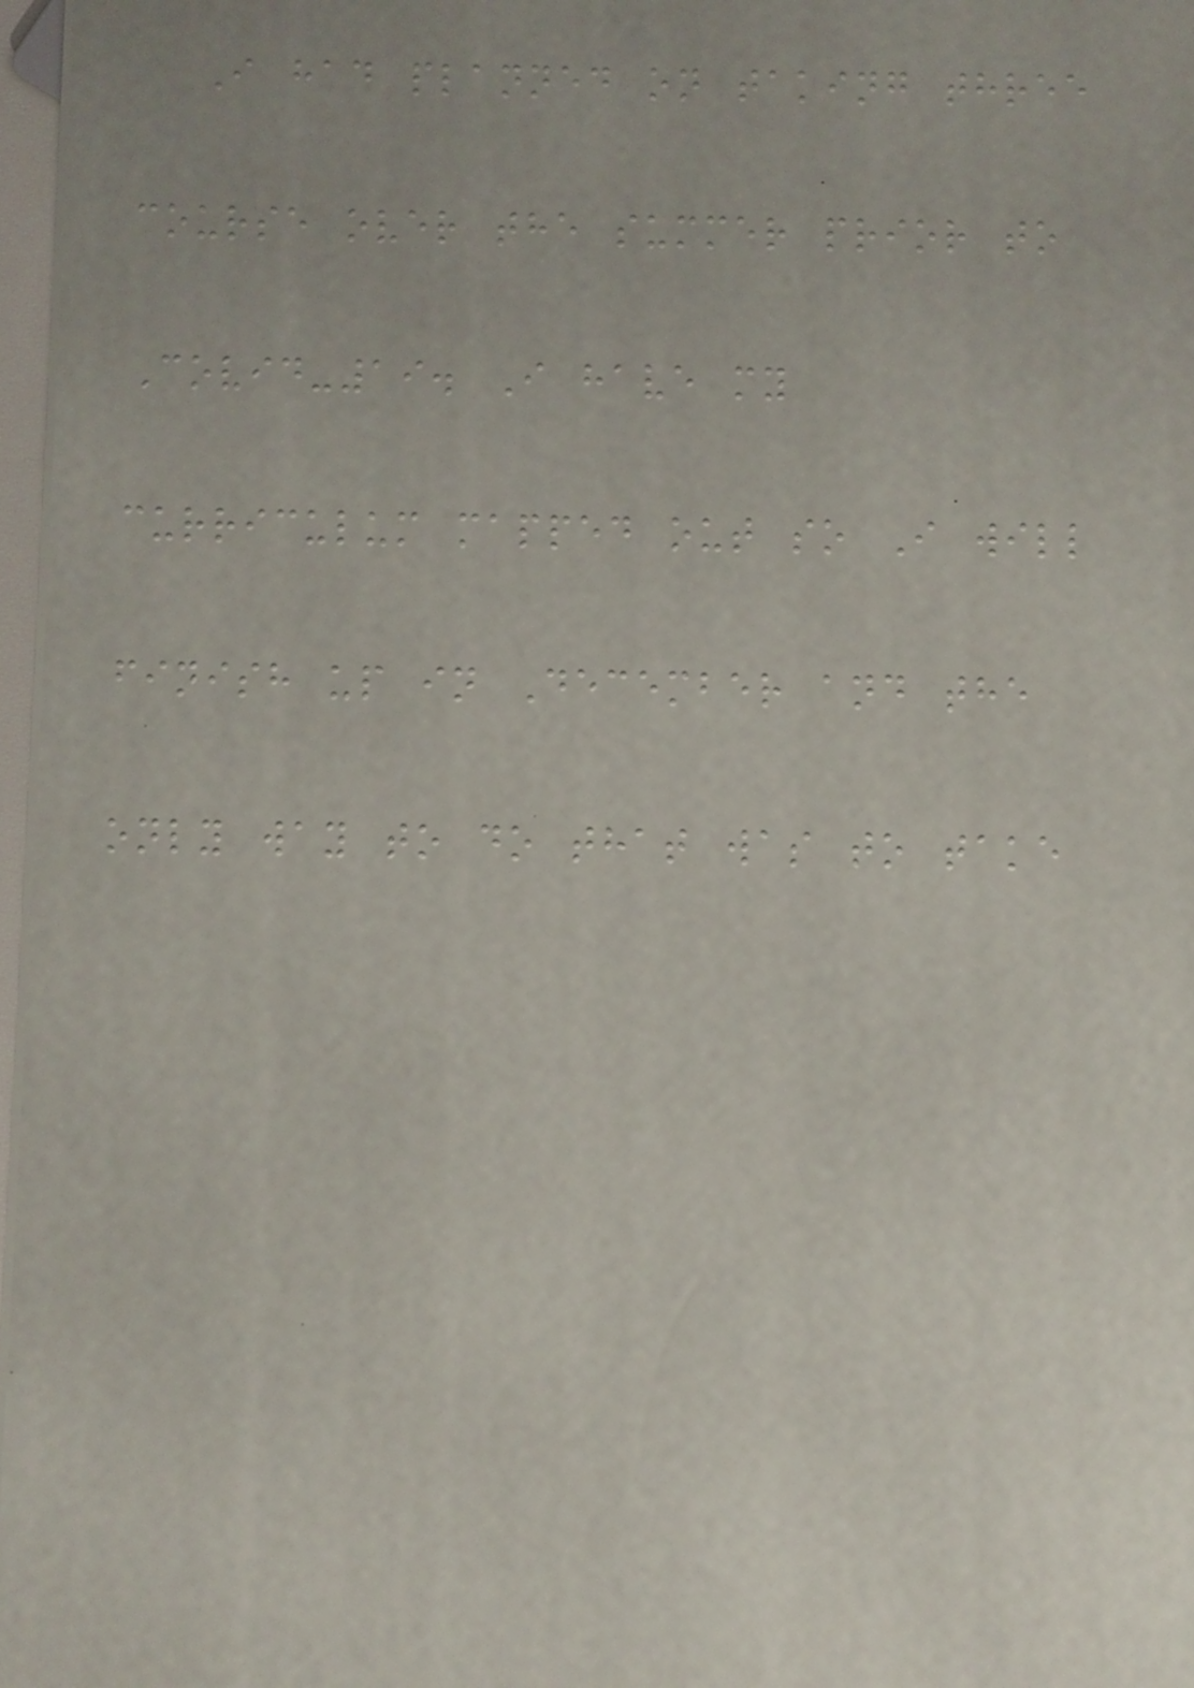I had planned on taking three
course over the summer prior to
Covid-19. I have my
curriculum mapped out so I will
finish up in December and the
only way to do that was to take
